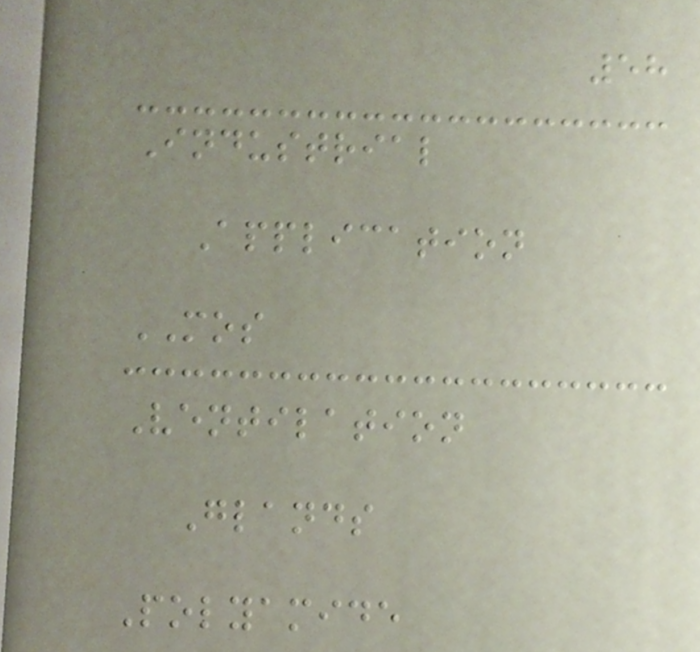58
Industrial
Application
MOS
Ventilation
Glands
Polyamide
